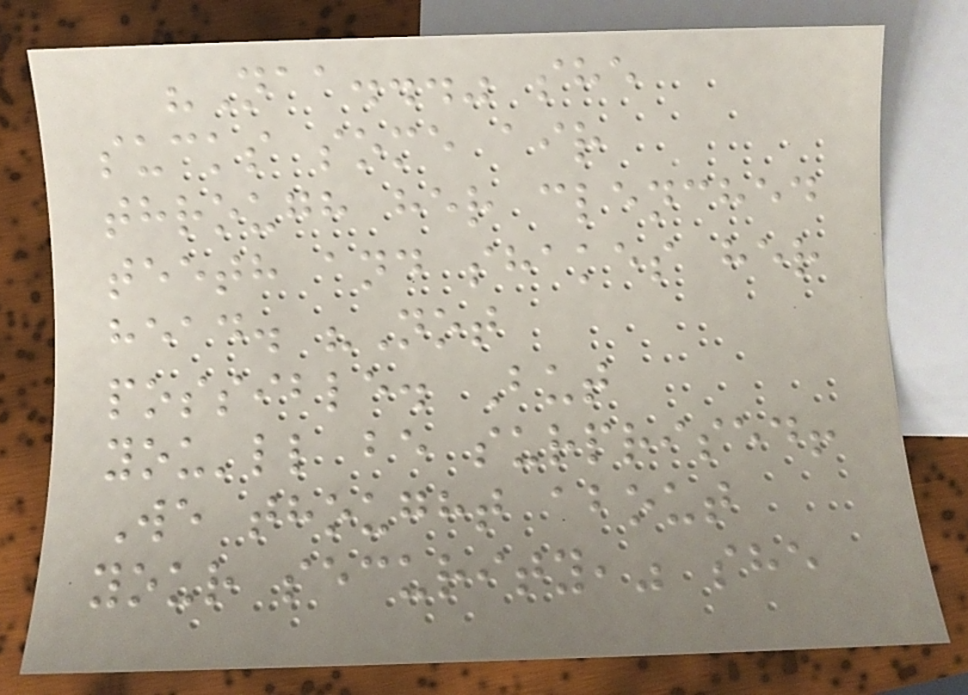"Naa..." she
sucks some air
through her clenched
teeth and shakes her
head. "Not
possible. But
you'll be surprised!
We thought about
your security," she
